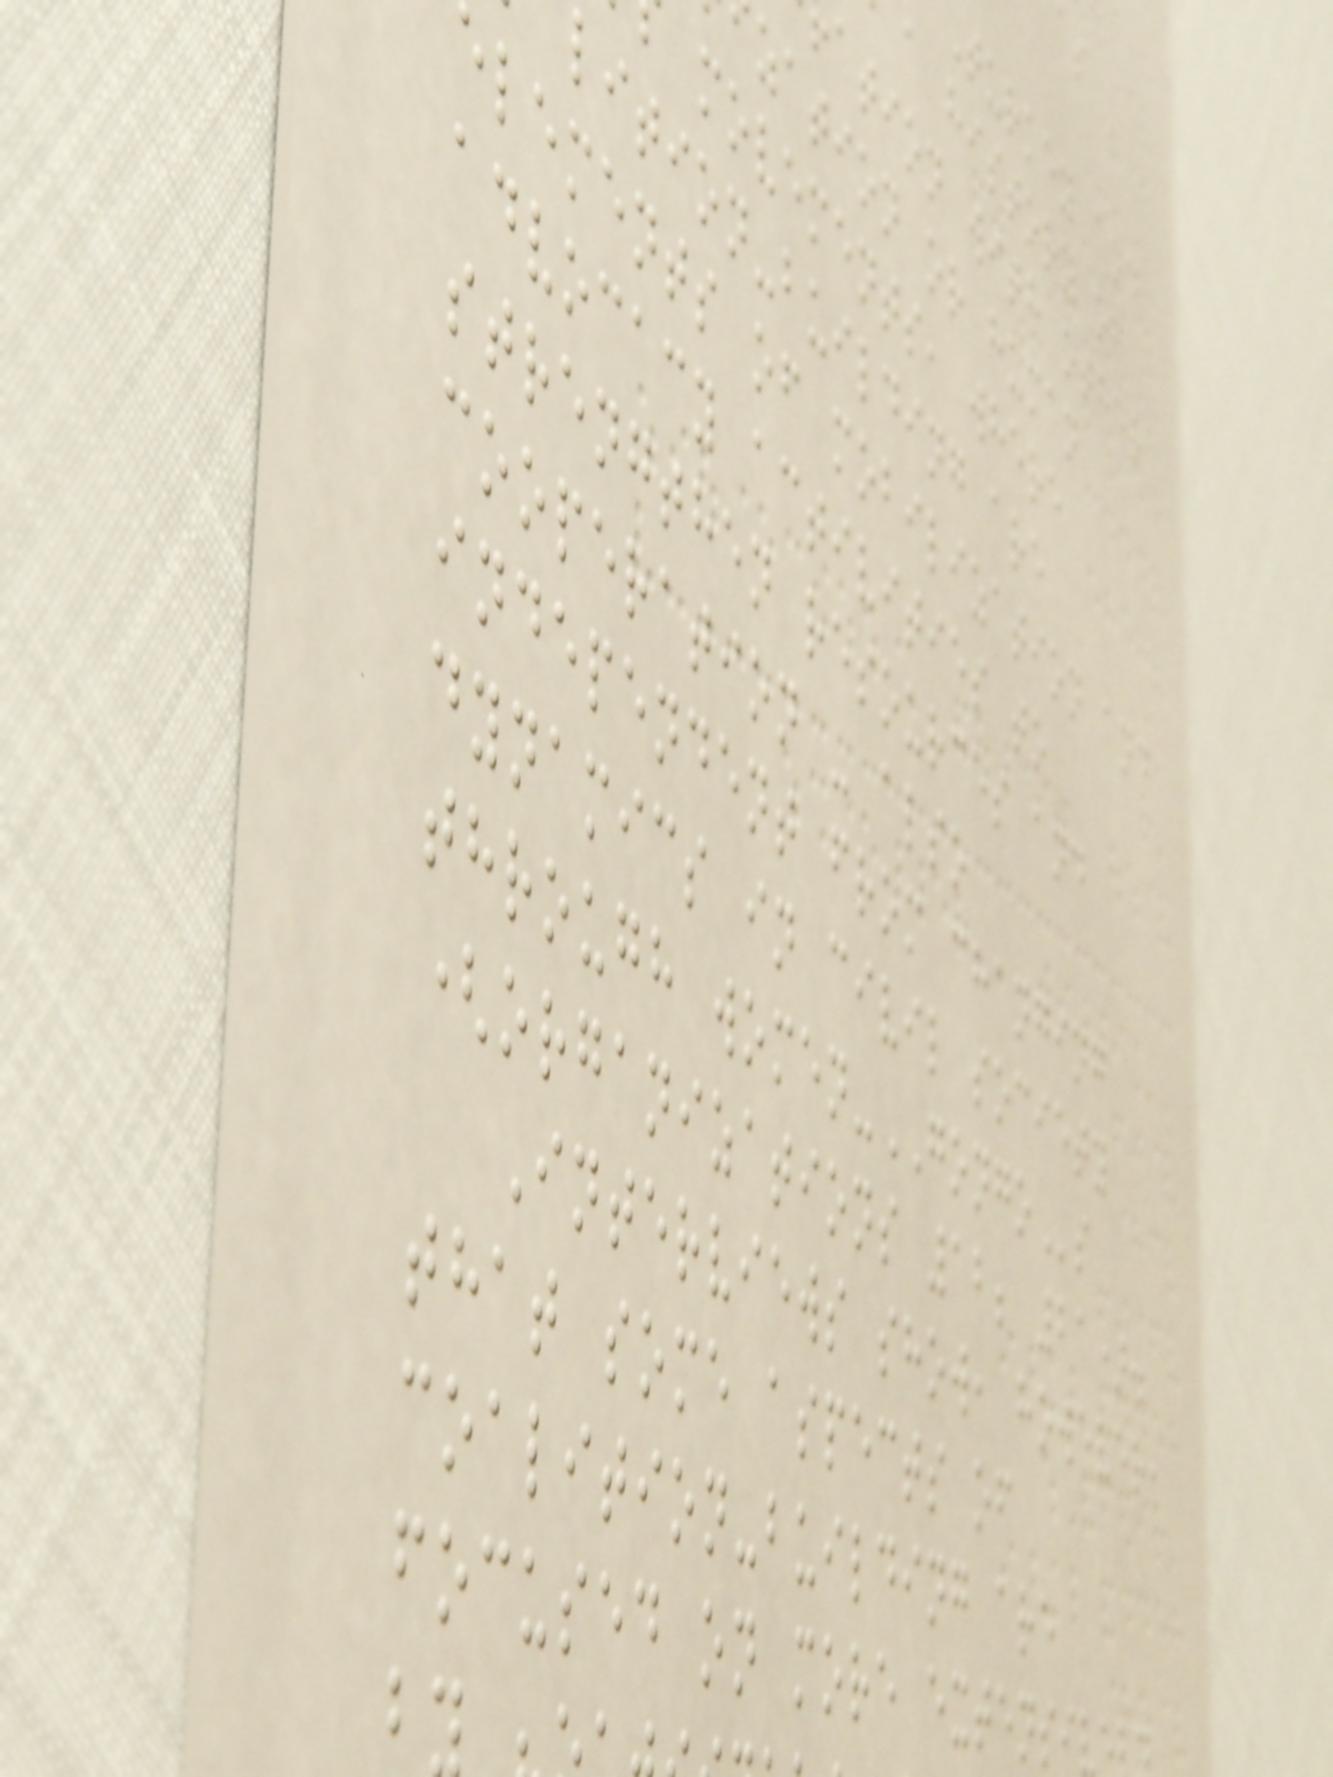turkey and
a history of
ation with other
zation or human
movements, where
lition-building are
elements of mobilization and
advocacy activities to
strengthen resources and
cooperation - also
independent from changing
dynamics in civil society
through women-GONGOs
(organizations 12; 21).
Interviews show, however,
that some aspects of
coalition-building are
focused on more extensiv
